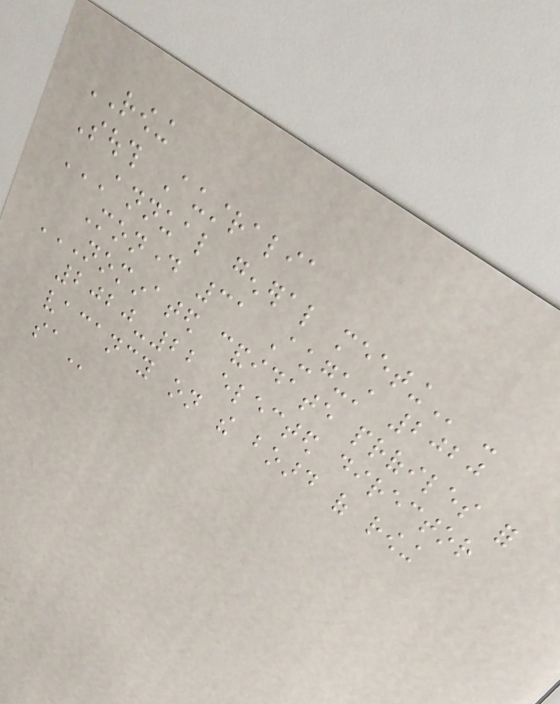ROWING
South Australia
ANNUAL GENERAL MEETING -
Monday 31 August 2020
NOMINATED CANDIDATE PROFILES FOR
2020-22 ELECTED DIRECTOR
VACANCY ON THE BOARD OF ROWING
SA
